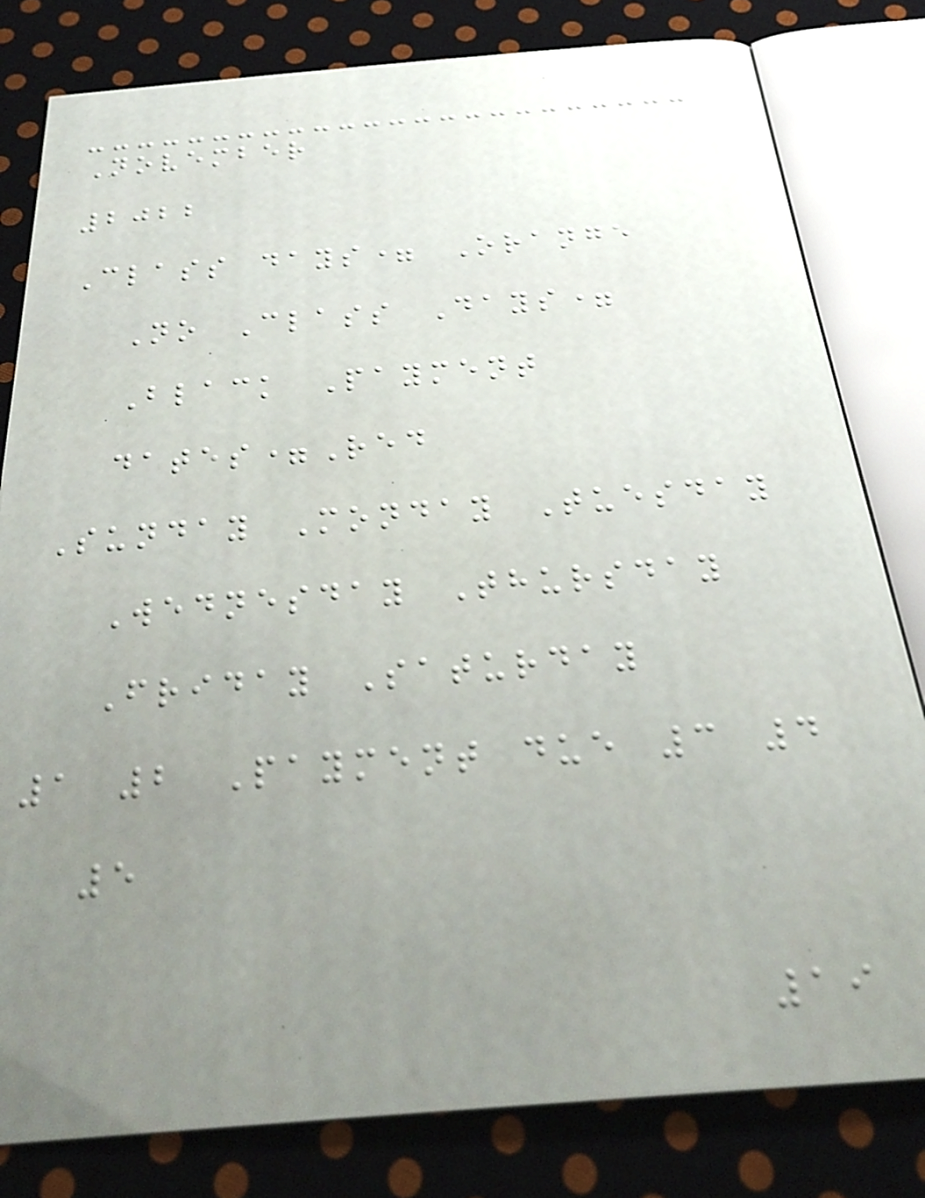November
2022
Class days= Orange
No Class Days=
Black Payment
dates=Red
Sunday Monday Tuesday
Wednesday Thursday
Friday Saturday
1 2 Payment due 3 4
5
19
